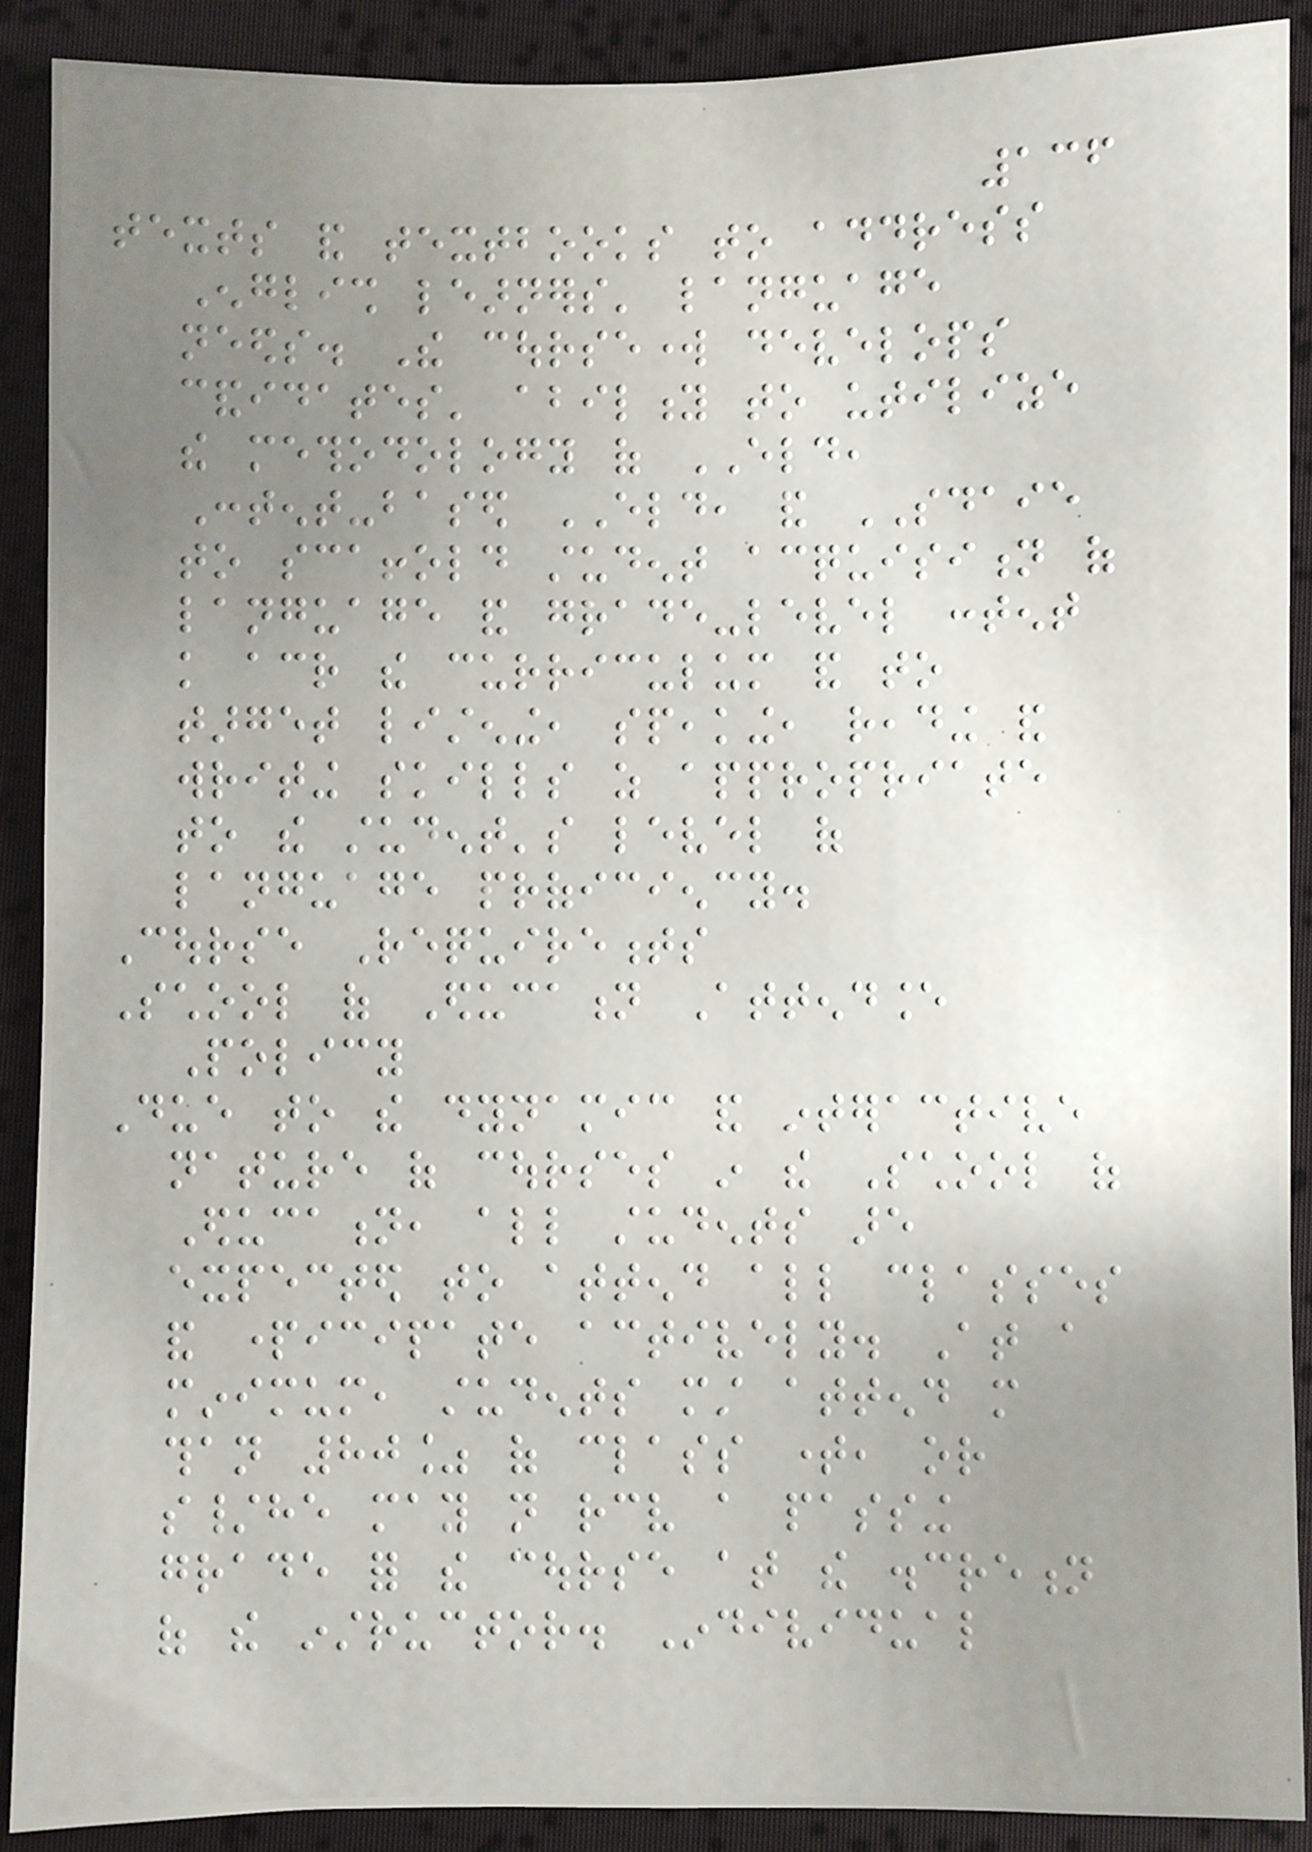136
texts and textbooks to address
English learners' language
needs. The coursework develops
candidates' ability to utilize
the methodology of ELD,
Content-based ELD, and SDAIE
to scaffold student acquisition of
language and grade-level content
knowledge across the curriculum and to
target listening, speaking, reading and
writing skills as appropriate
to the student's level of
language proficiency.
Course Requirements
School of Education Attendance
Policy
Due to the dynamic and interactive
nature of courses in the School of
Education, all students are
expected to attend all classes
and participate actively. At a
minimum, students must attend more
than 80% of class time, or
s/he may not receive a passing
grade for the course at the discretion
of the instructor. Individual
